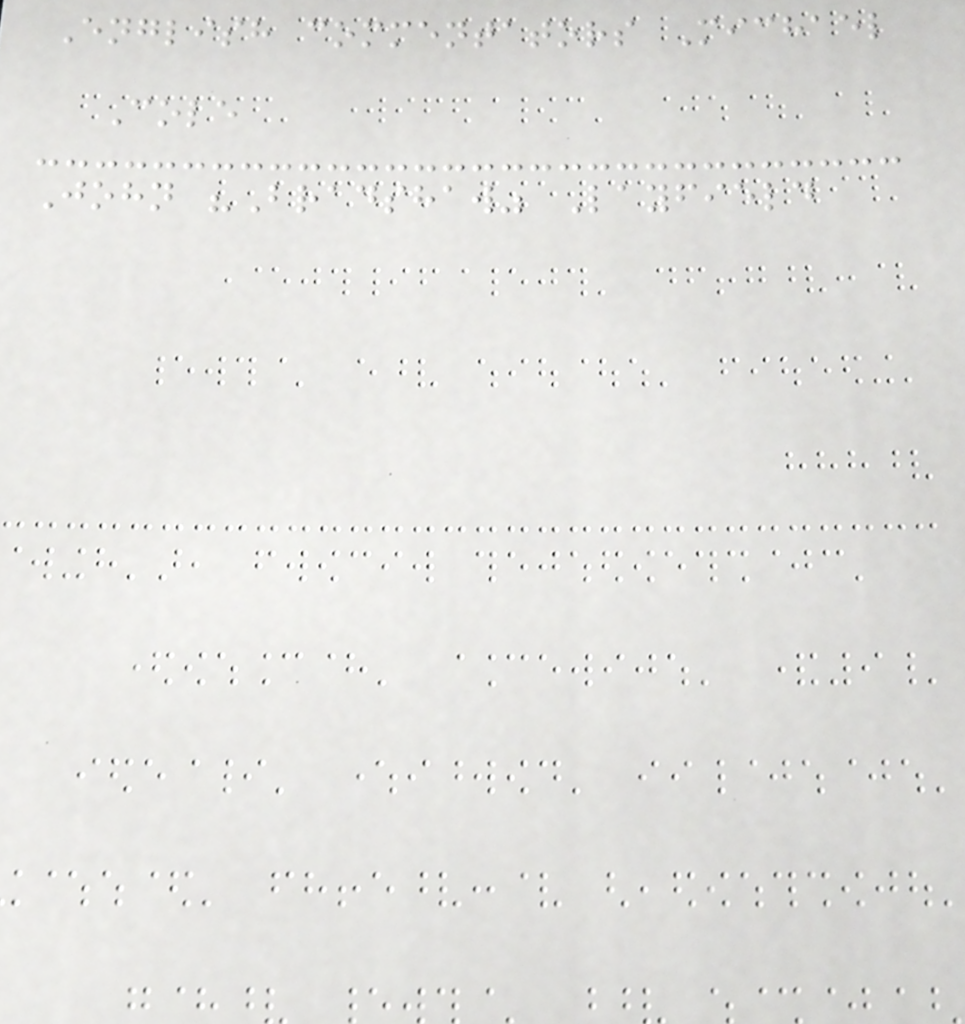English commentators Michael
Cole
John "Bradshaw" Layfield
